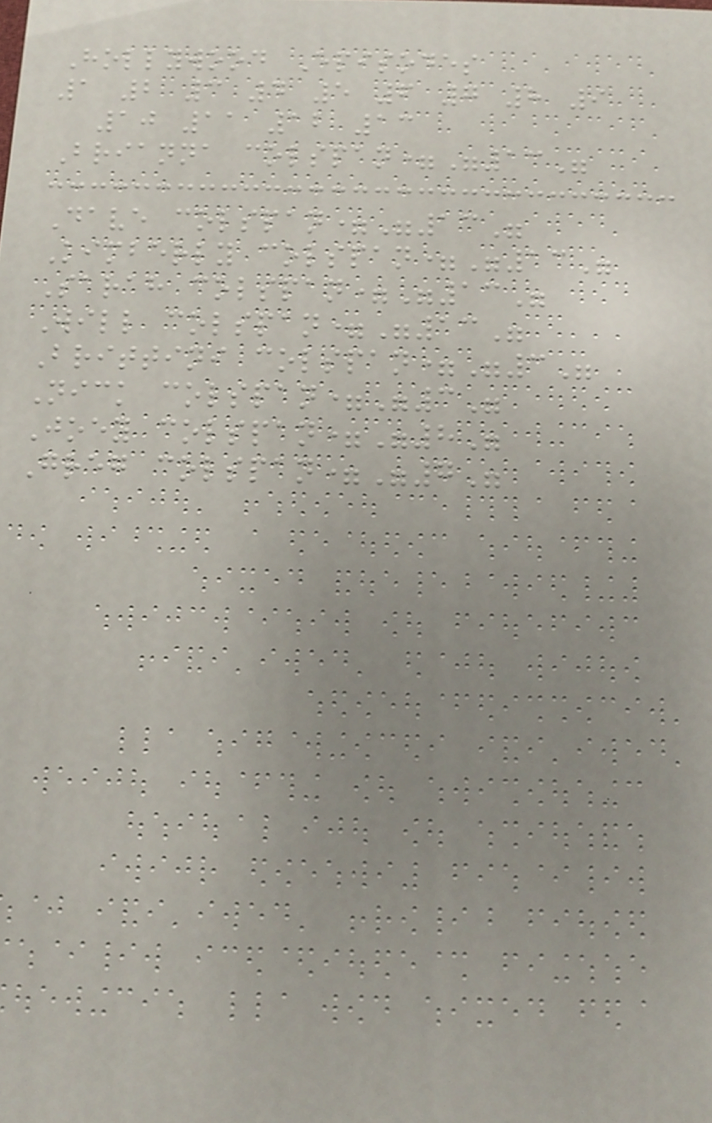Hollywood Episodes
1 2 3 4 5 6 7 8 9
10 11 12 13
Brianna colspan="13"
Dave colspan="13"
Kimberly colspan="13"
Sarah colspan="13"
Will colspan="13"
Brittini colspan="3"
Nick colspan="3"
Joey colspan="8"
Greg colspan="7"
